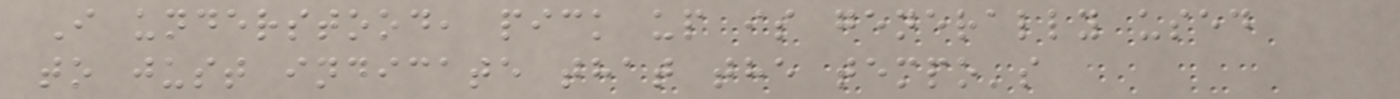I understood, pick up is generally used
to just indicate that the tempo's
